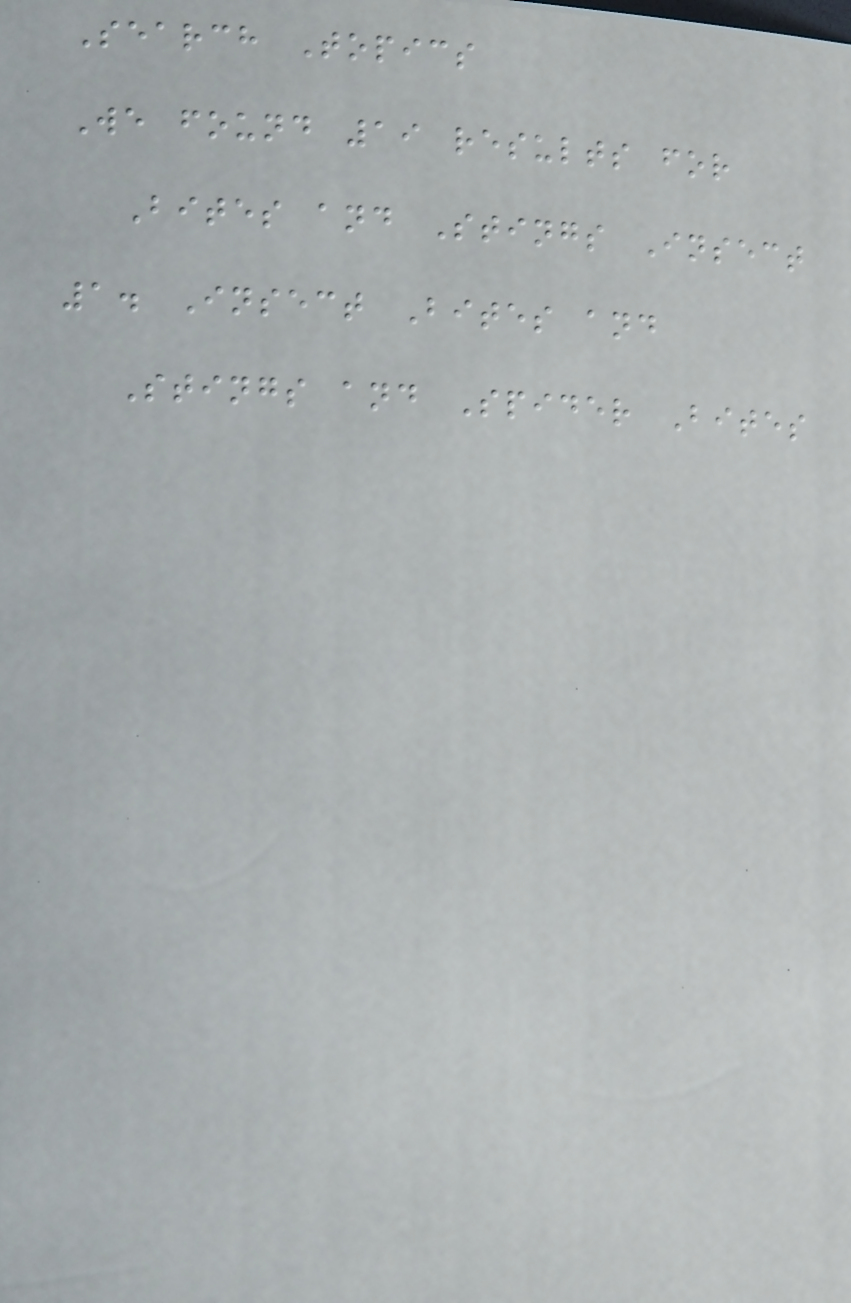Search Topics
We found 19 results for
Bites and Stings Insect
1. Insect Bites and
Stings and Spider Bites
